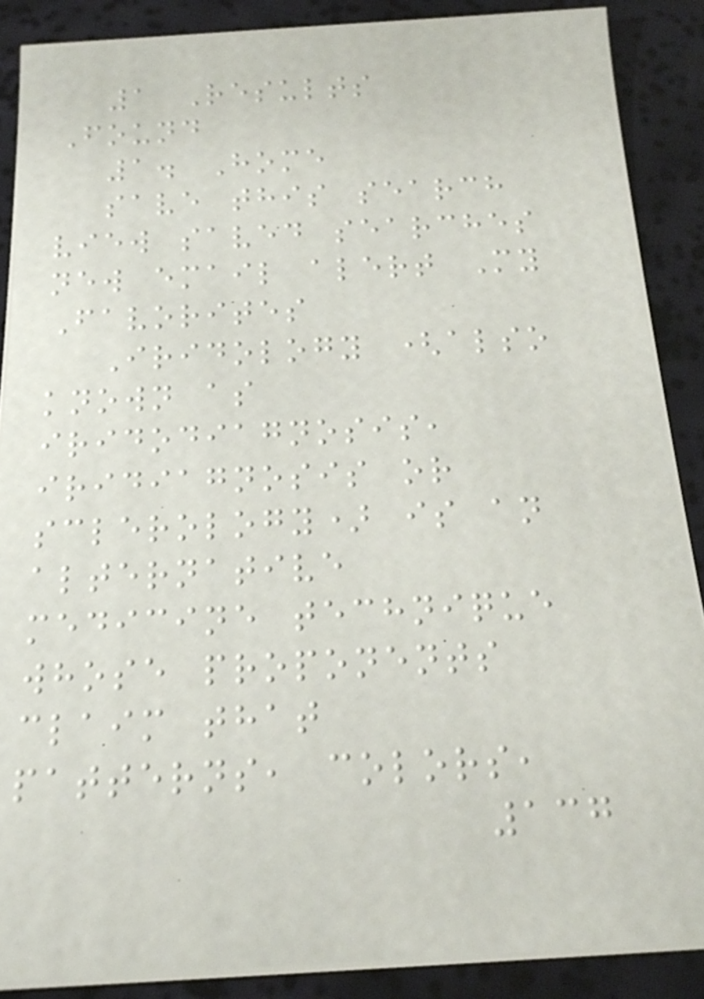1 Results
Found
1. Home
save this search
view saved searches
new email alert My
Favorites
Iridology (also
known as
iridodiagnosis,
iridiagnosis or
sclerology) is an
alternative
medicine technique
whose proponents
claim that
patterns, colors,
137
